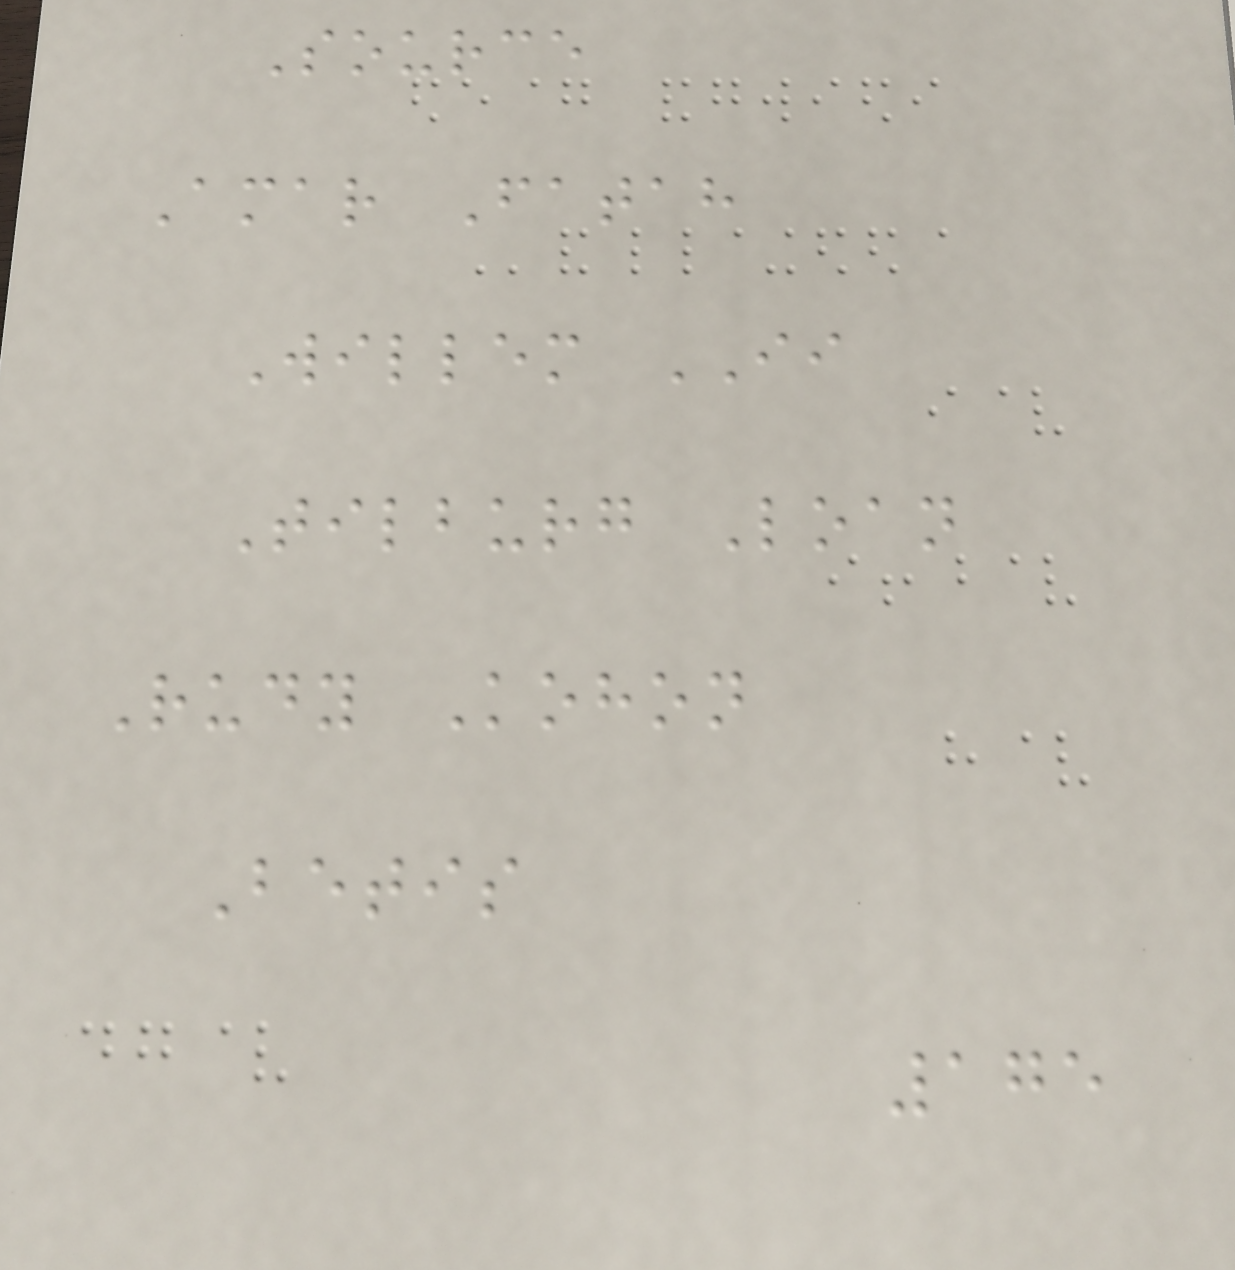Source
Amar Fatah
Willem II
Tilburg Loan
Rudy Kohon
Betis
175
